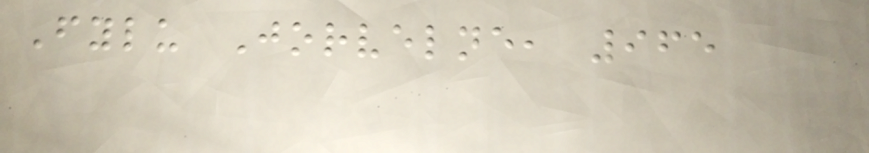Fylu Jorvelne, 965
